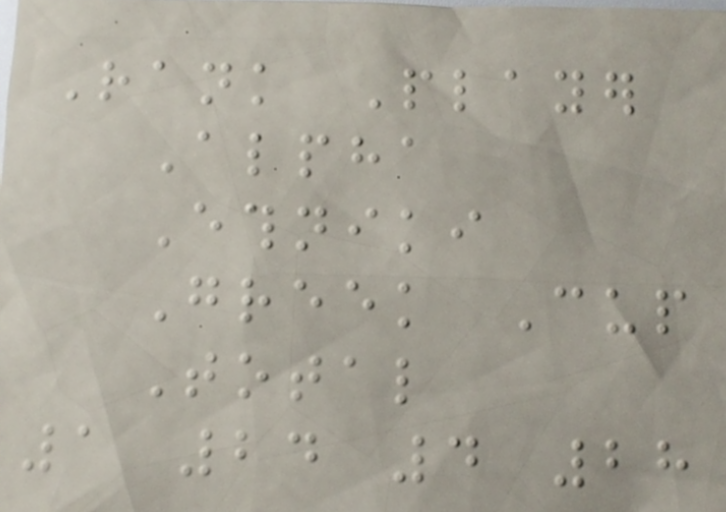Rank Player
Alpha
Ethniki
Greek Cup
Total
1 24 4 28
